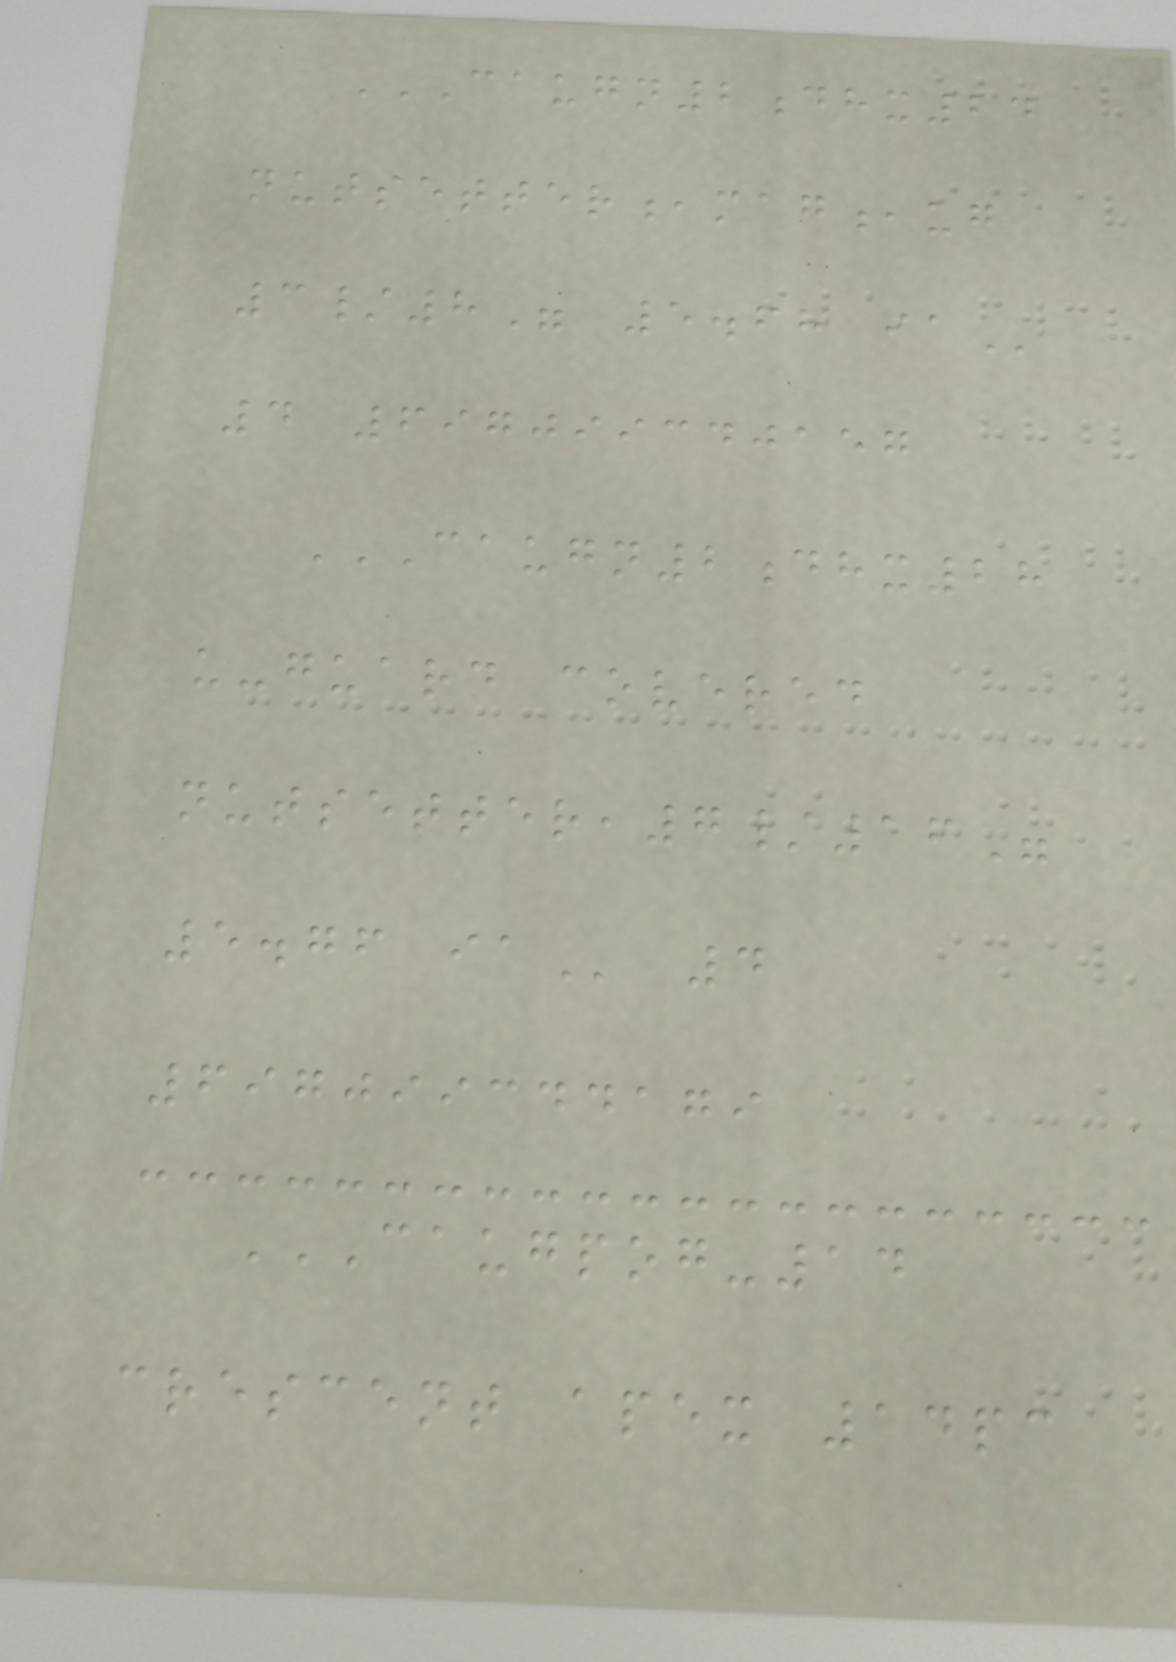CAUGN2DHX24
NUTSETTER,MAG,UG
3/8" 5.68 IA
4 697099340157
CAUGN2DHX28
U-GUARD COVERED
NUTSETTER,7/16"
5.76 IA 4
697099344179
CAUGPOG-14
CRESCENT APEX 14PC
